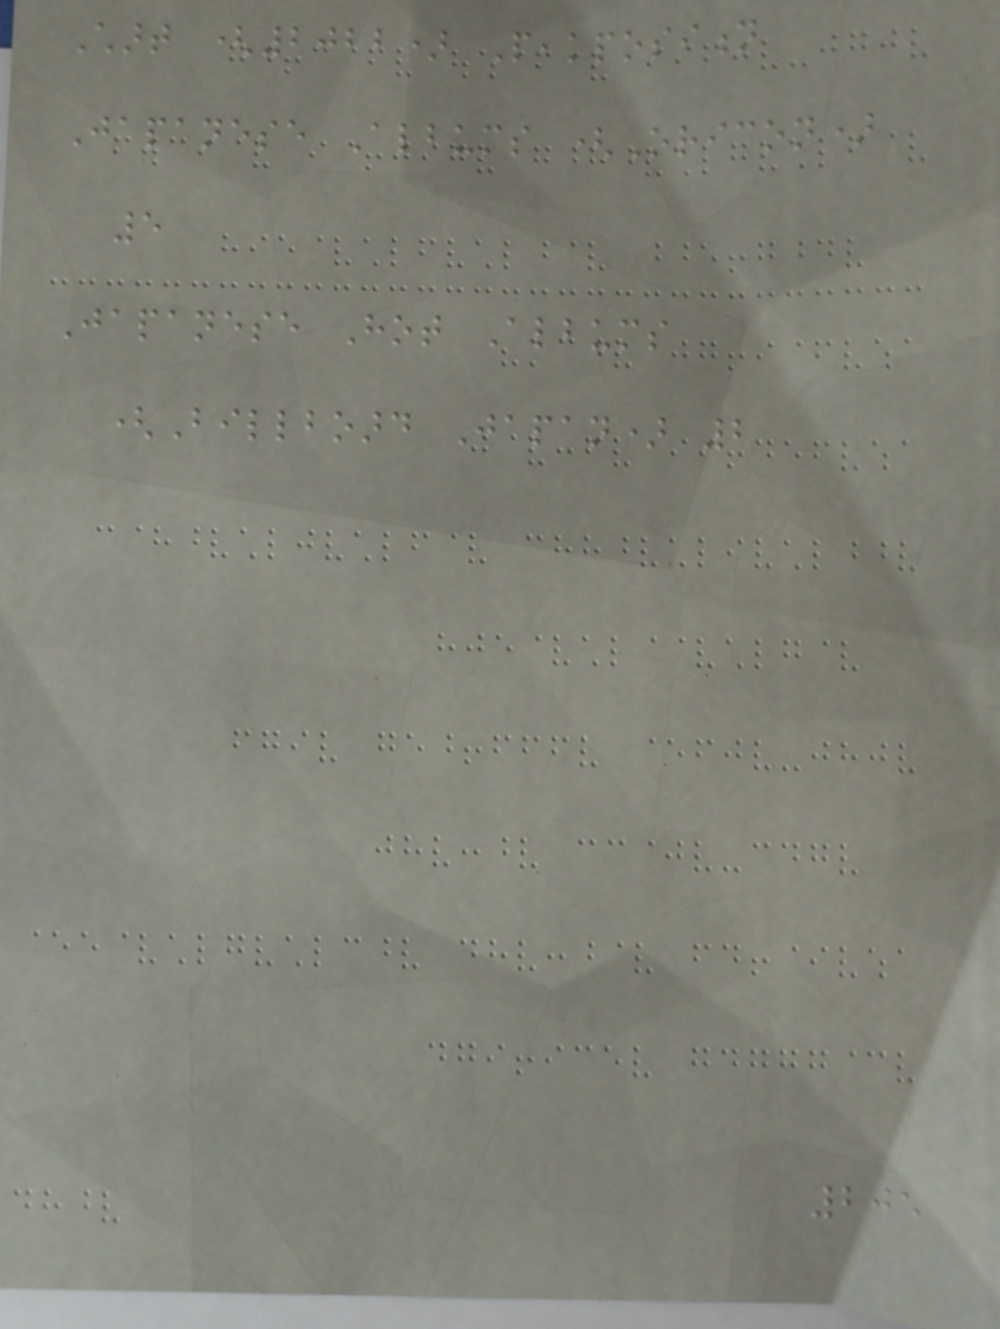Chart (2022) Peakposition
Japanese Albums (Oricon)
5
Japanese Hot Albums
(Billboard Japan) 2
205
